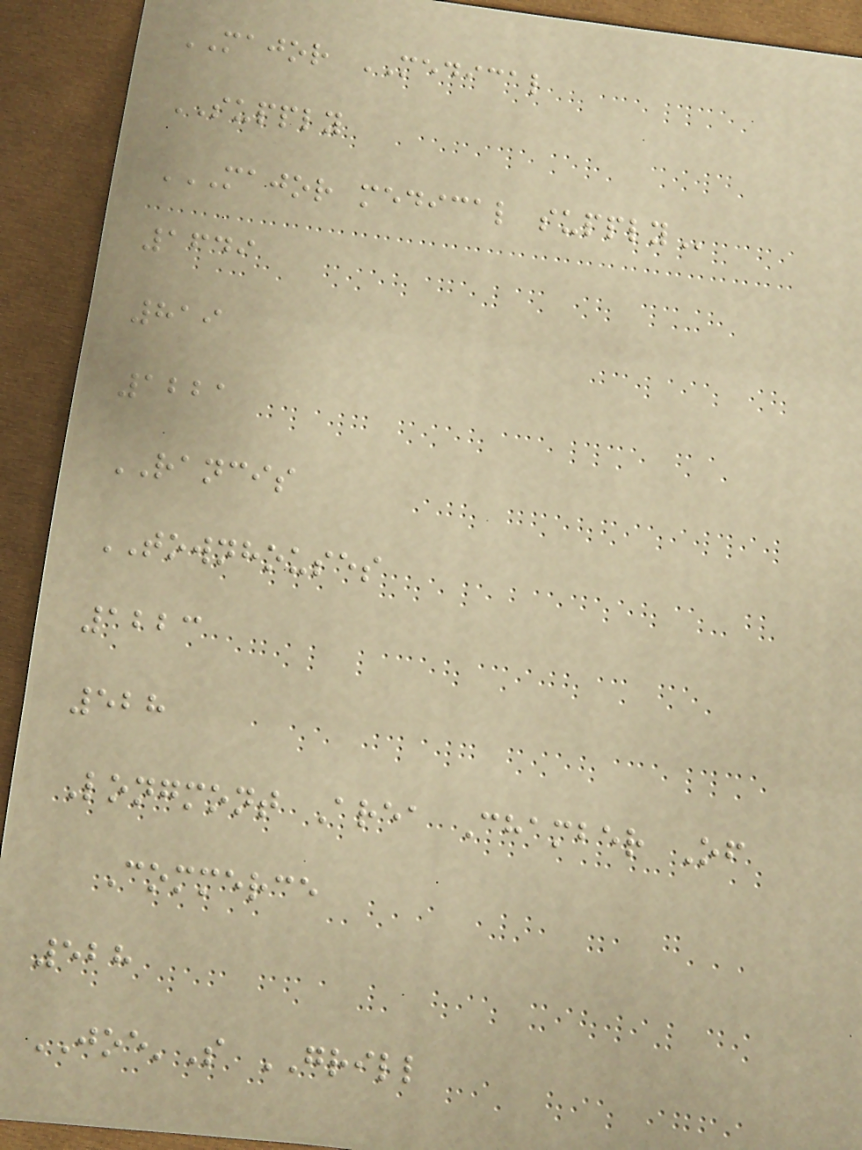MAJOR MEDICAL
SUPPLY
MAJOR MEDICAL SUPPLY
1649
819
1221
RANCIS
TOWNHOUSES
1223
528
Longmont Area Chamber Of
Commerce
528
JOE'S GRILL
